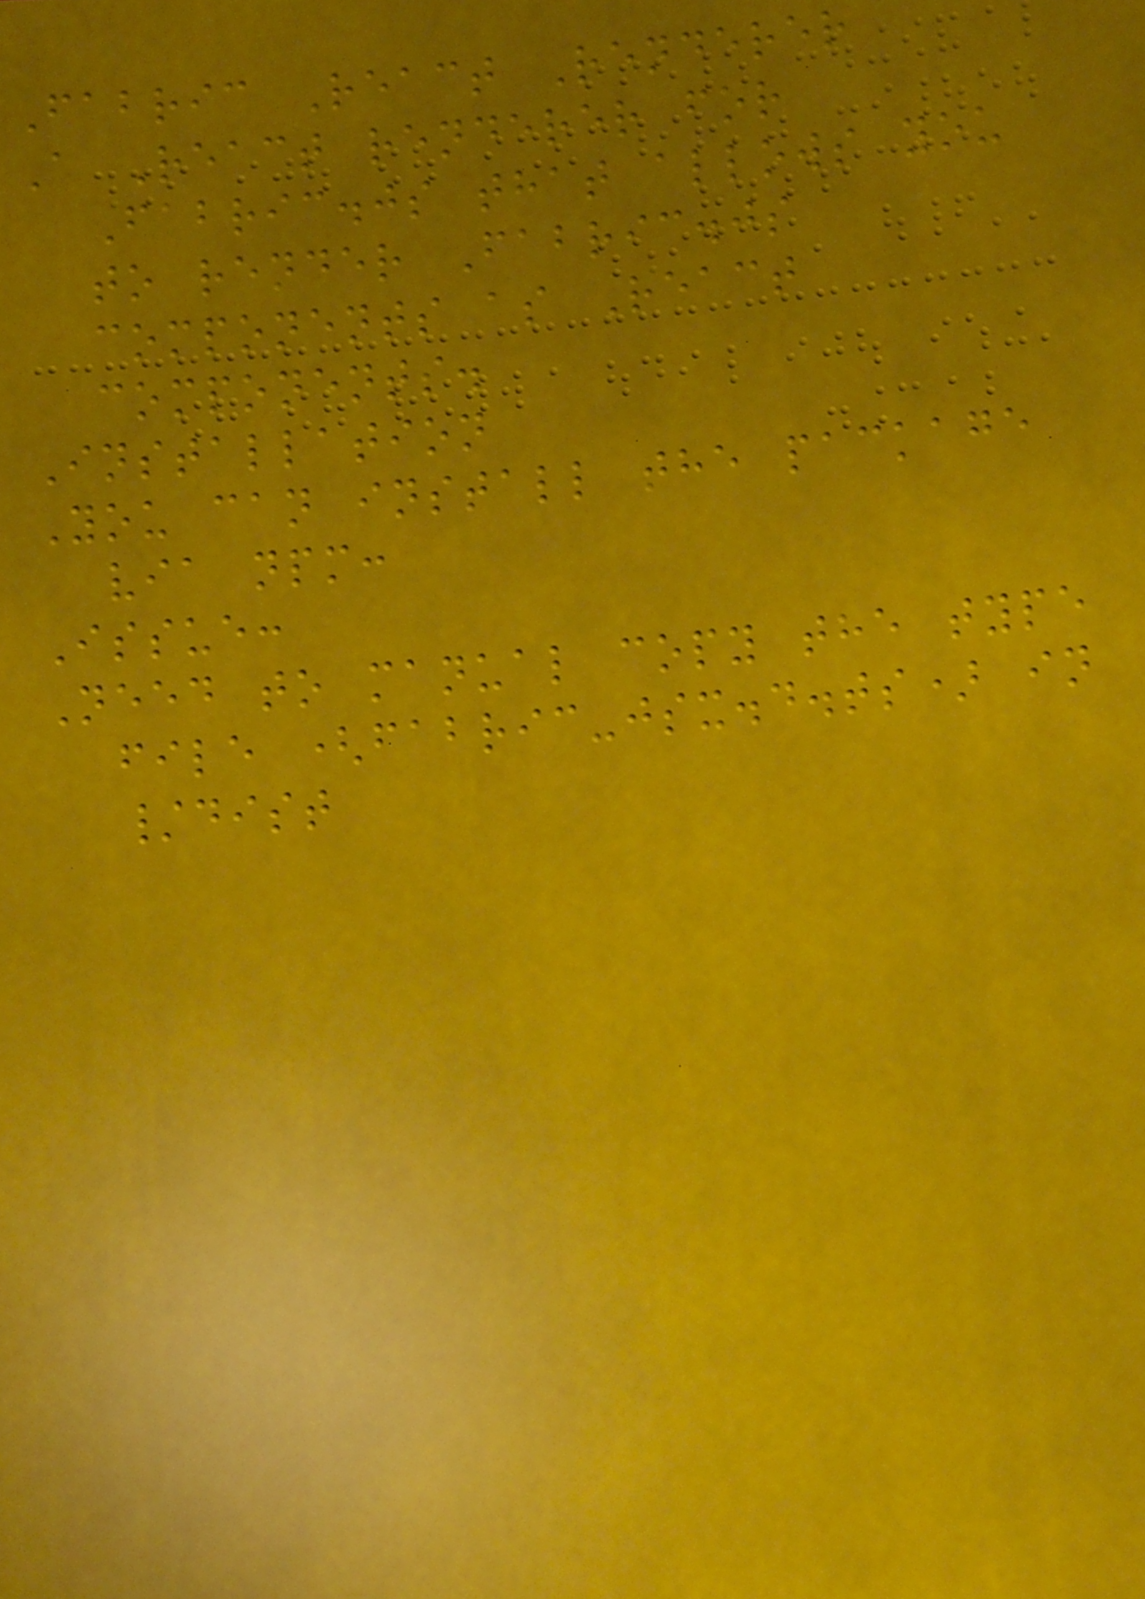Fabric React Renderer
A React renderer for
Fabric.js that allows you
to render Fabric.js
components as React
components.
Installation
You can install the package
via npm:
Issue:
Need to manual copy the type
file (fabric-jsx.d.ts) in
/dist
